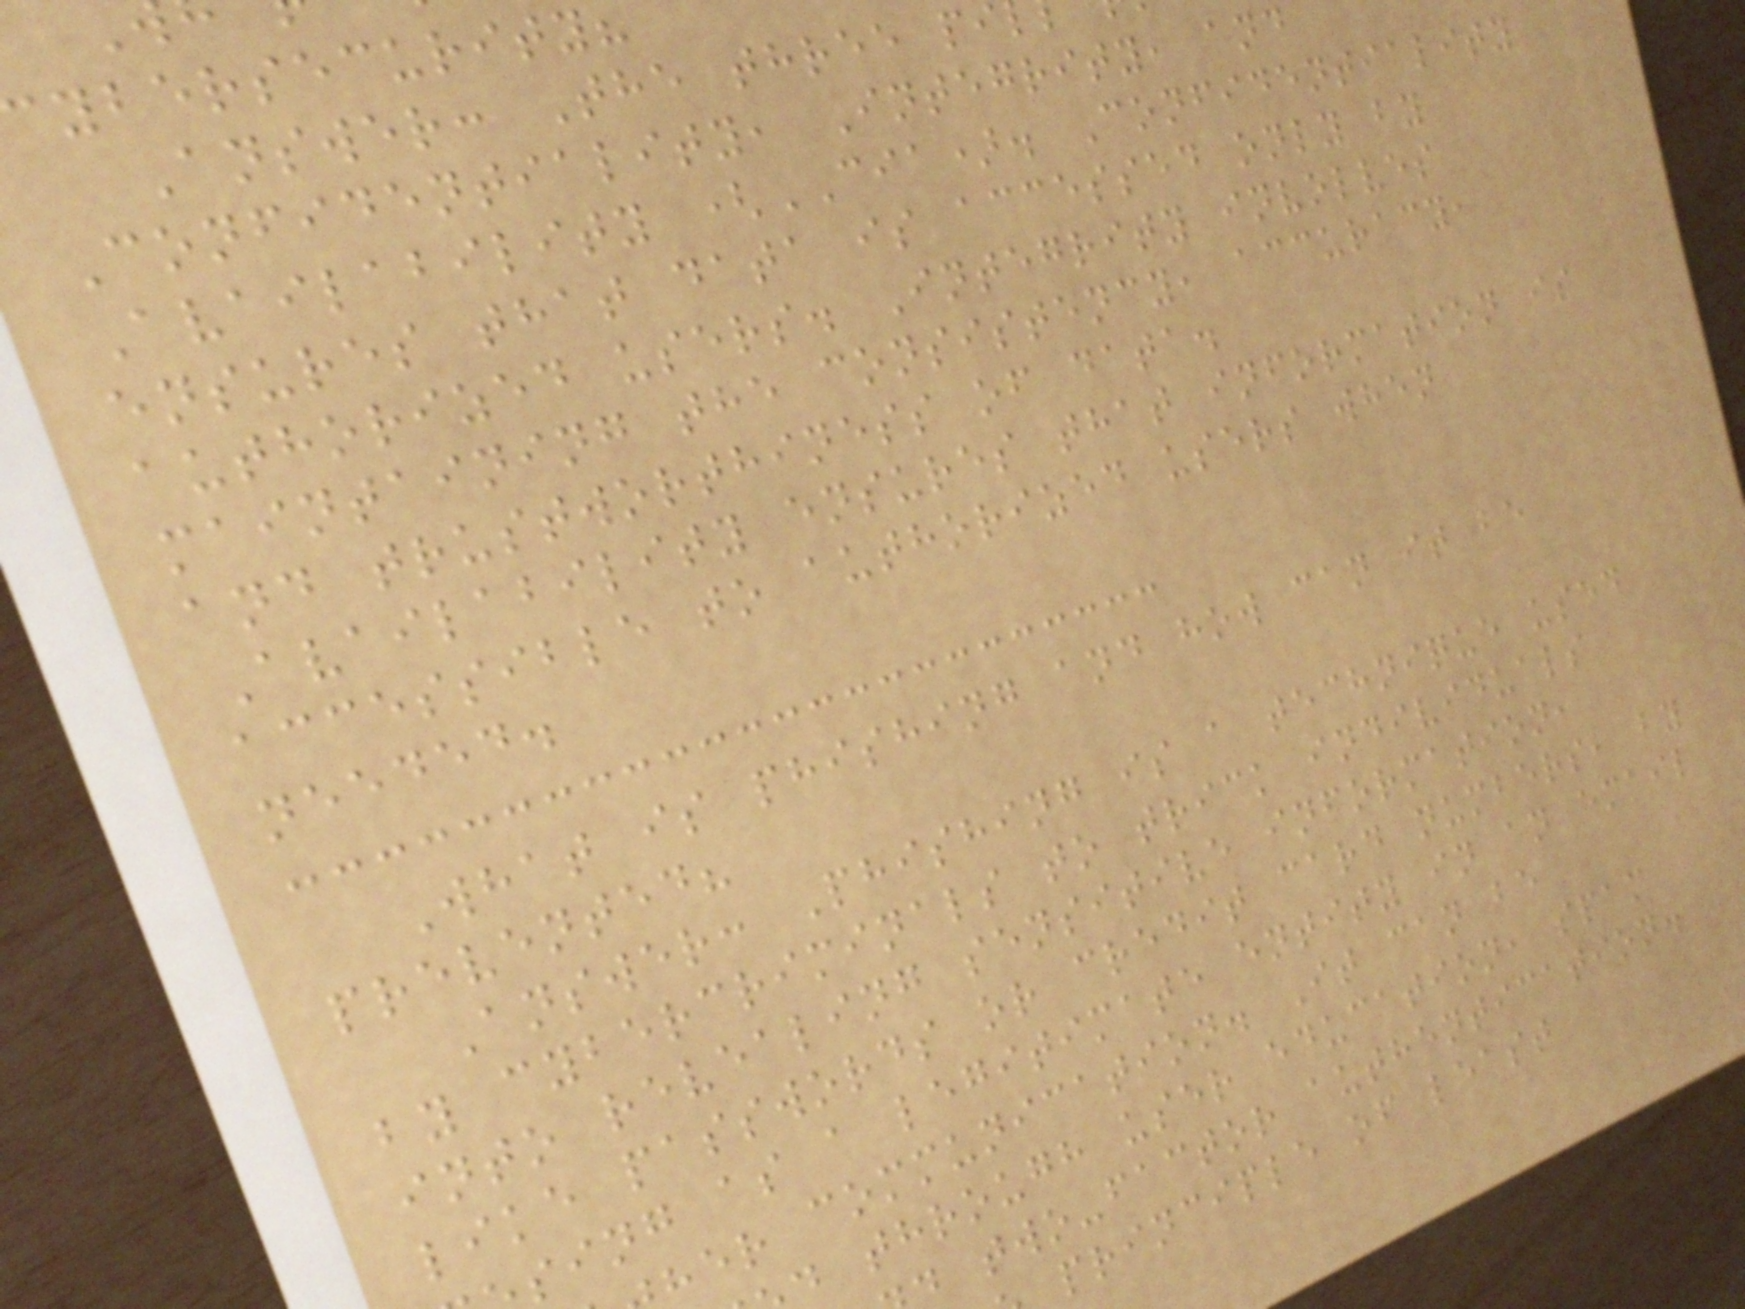ybersecurity?
Answer: The three pi
Confidentiality, Integrity, and
Availability (CIA). Confidentiality
ensures that data is accessed only by
authorized users. Integrity involves
maintaining the consistency, accuracy,
and trustworthiness of data.
Availability ensures that information is
accessible to authorized users when
needed.
What is phishing and how can it be
prevented?
Answer: Phishing is a technique used
by cybercriminals to trick individuals
into revealing sensitive information,
like passwords or credit card numbers, by
sing as a legitimate entity in an email
her communication. It can be
d through user education, spam
two-factor authentication.
principle of least
